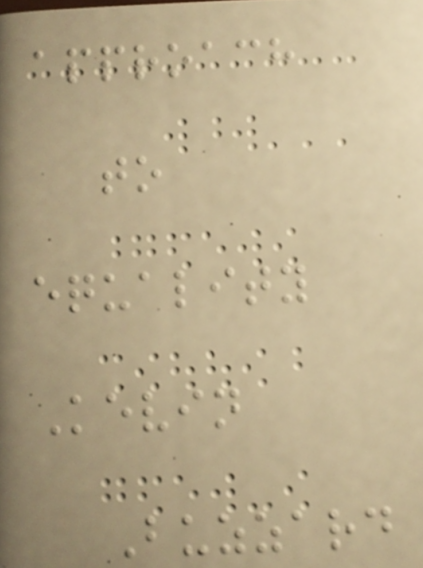approach
to
equality
Kevin
Buzzard
